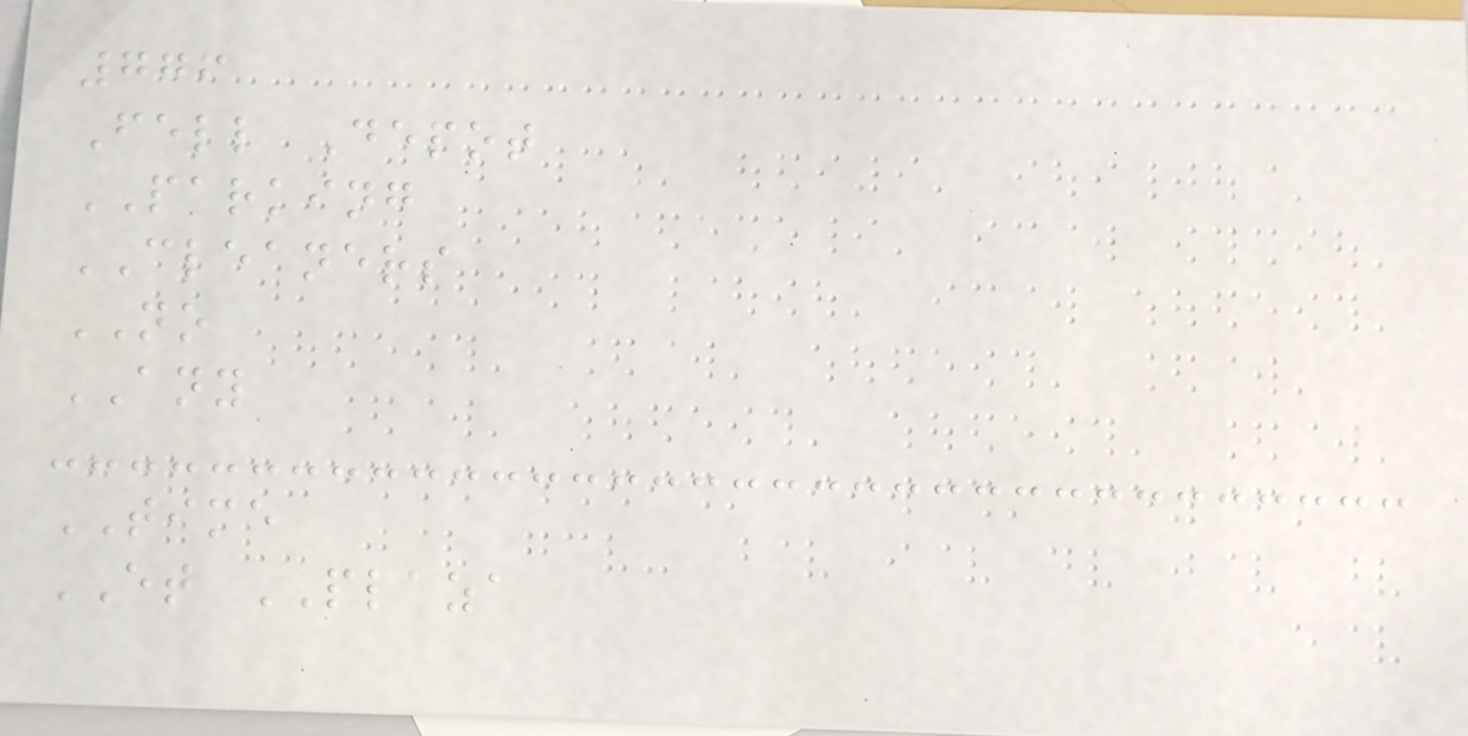776
Fell Depot
PARKING
CLEANERS
NO
ANY
TIME
ET PLAZA
